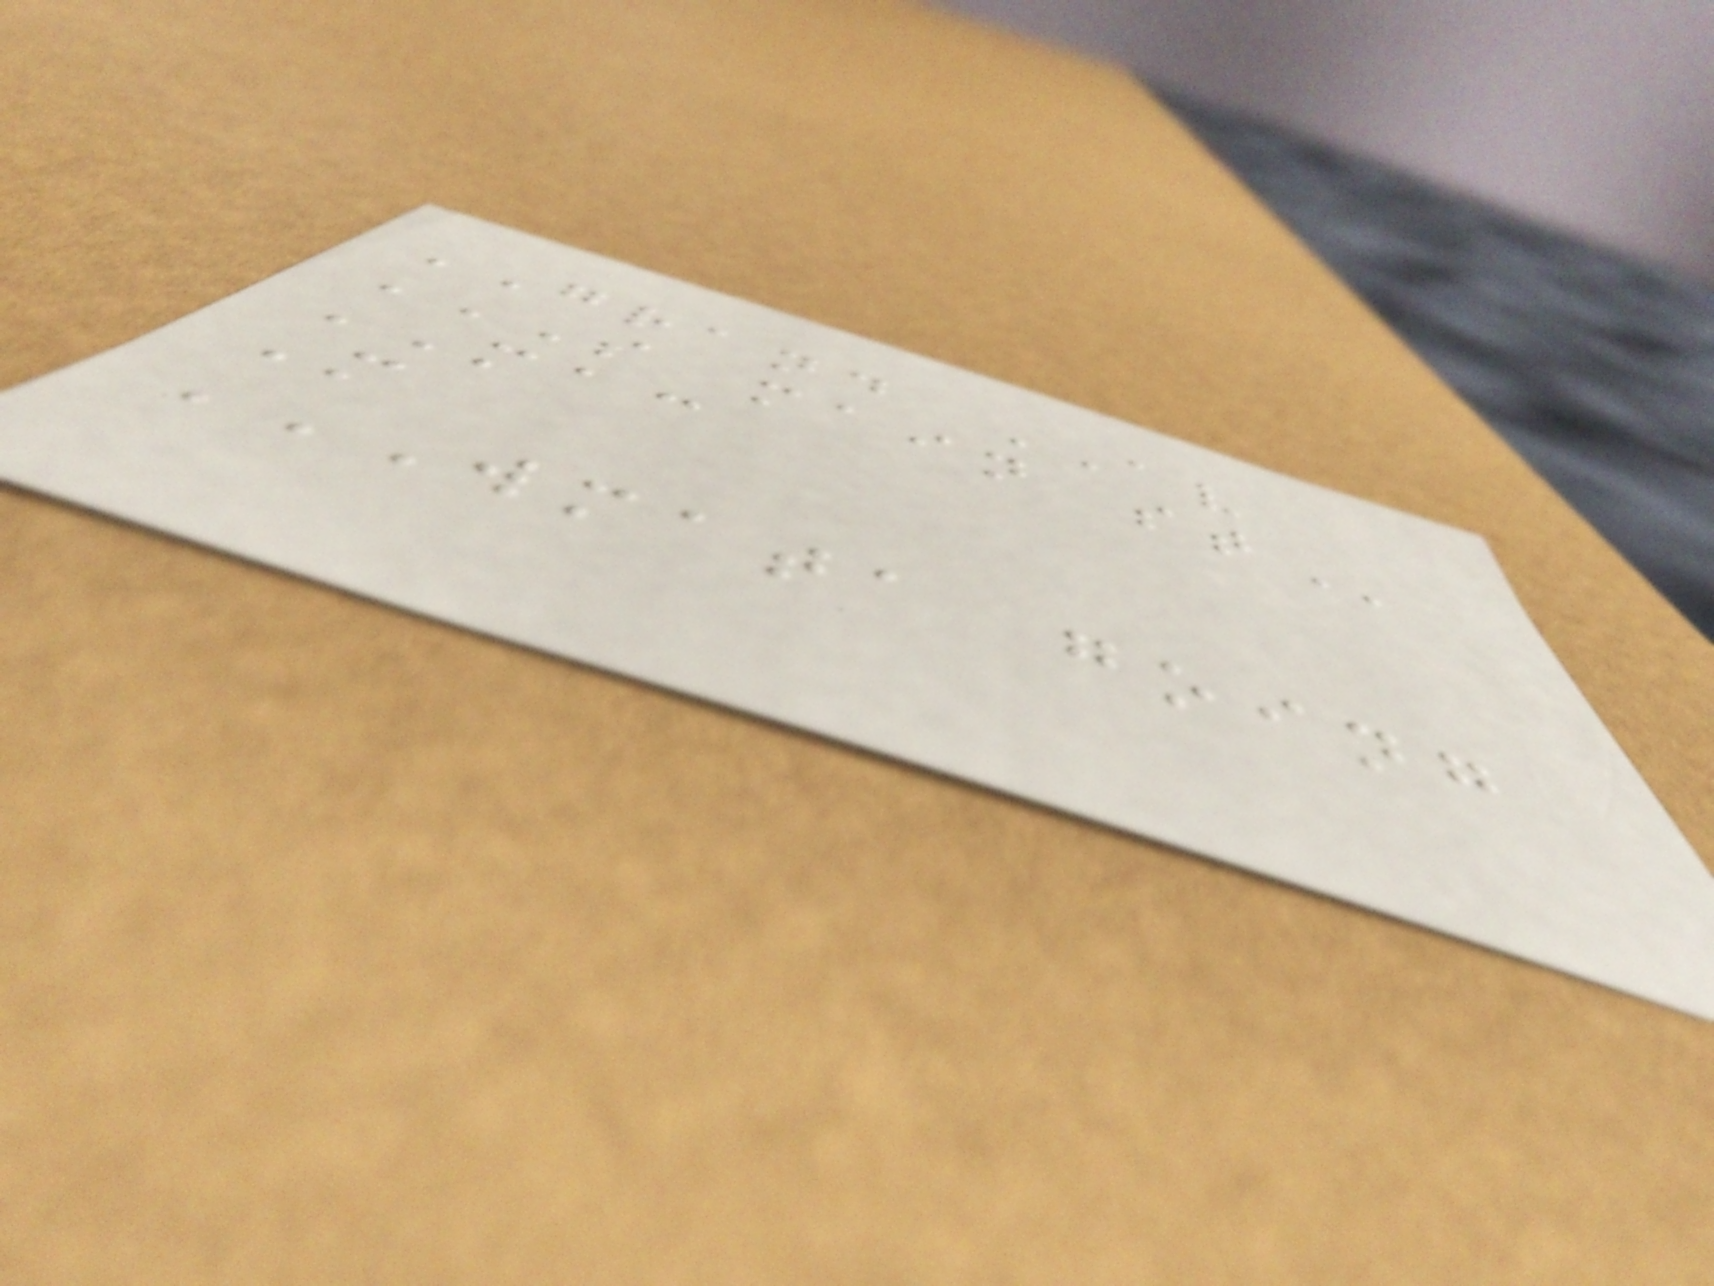GRAND AV
S MAIN ST
MAC
M
WMATA GOING
